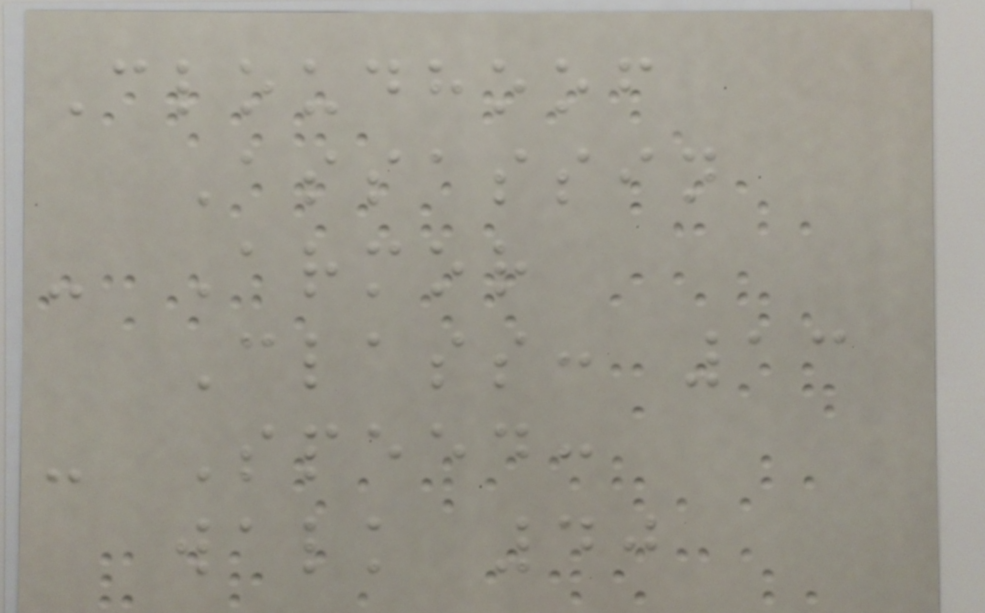Cloudhoof
Assassin
- Armor
Class: 13
- Speed:
walk 40
